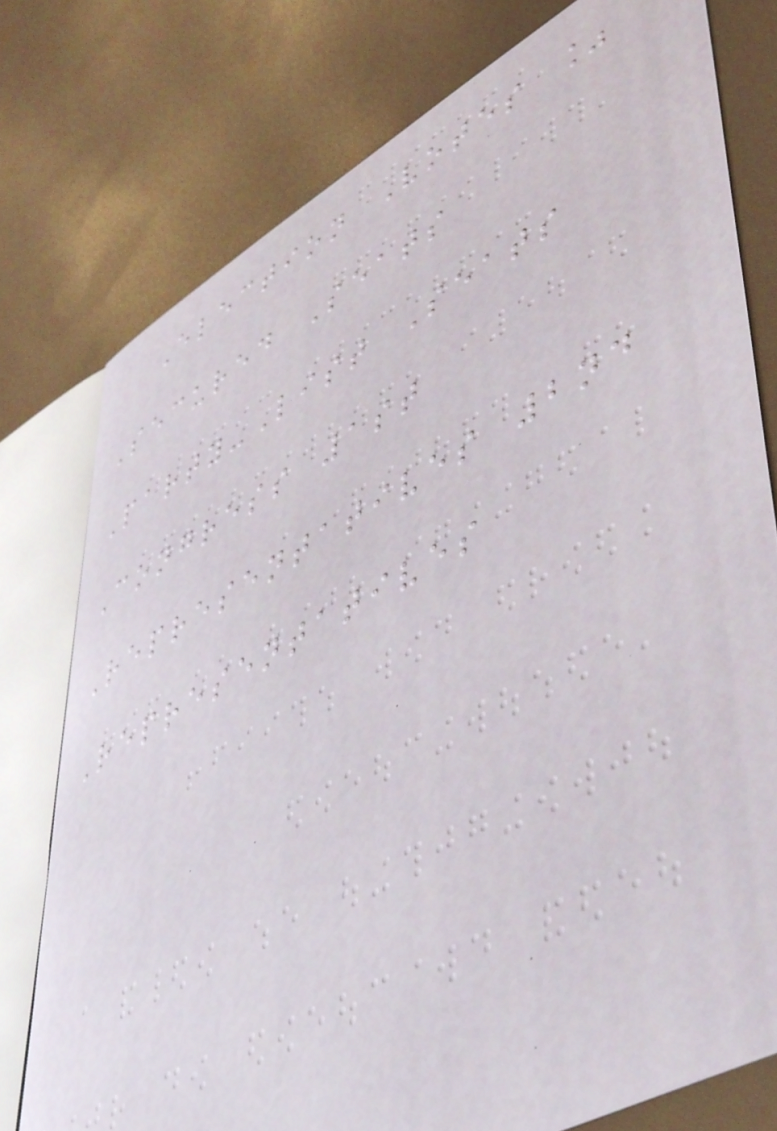Election Votes %
Secured Seats
Party-List Seats
Congress 1st
Representatives 2nd
Representatives
